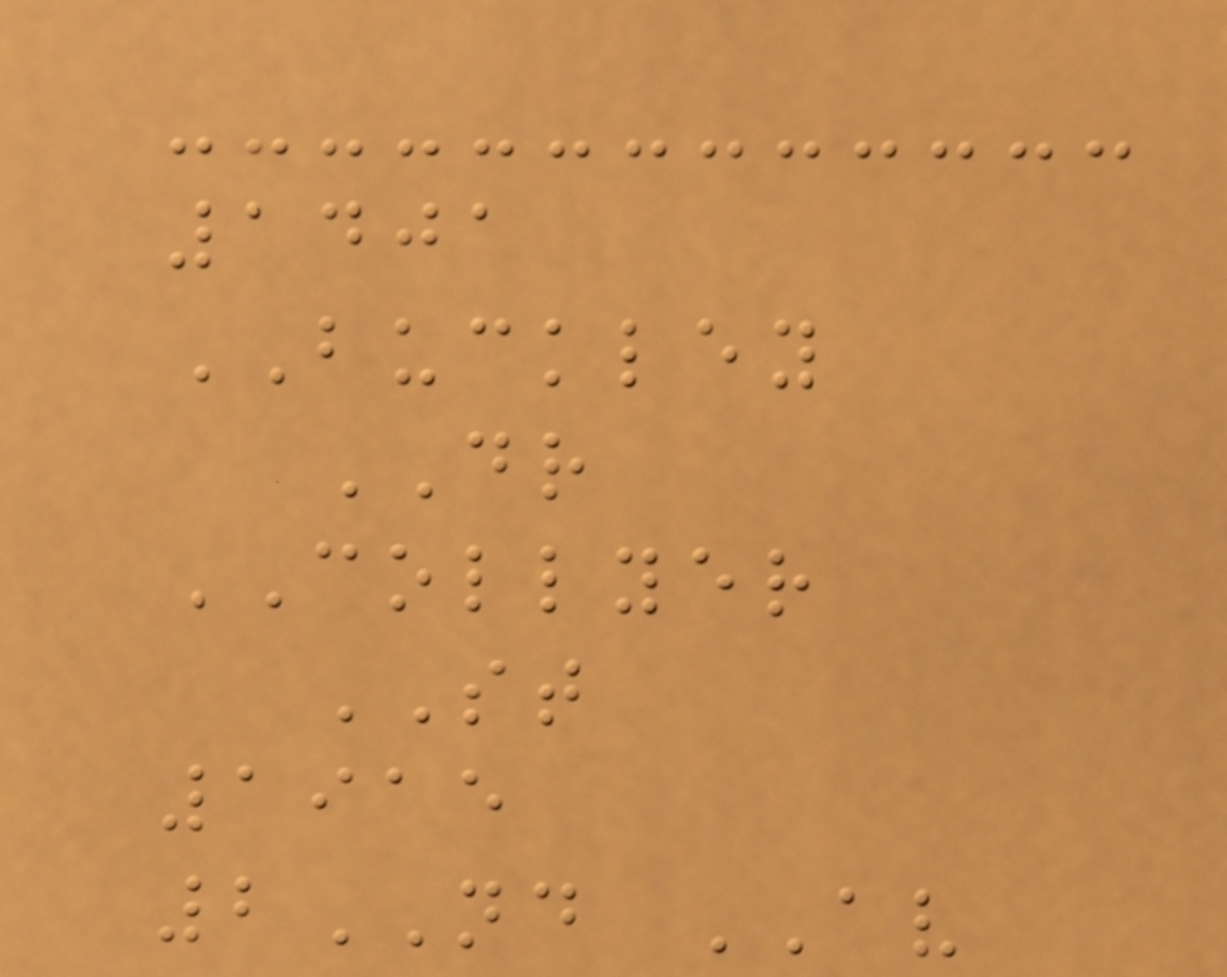1401
BUCKLEY
DR
COLLYER
ST
1915
2ND AV
